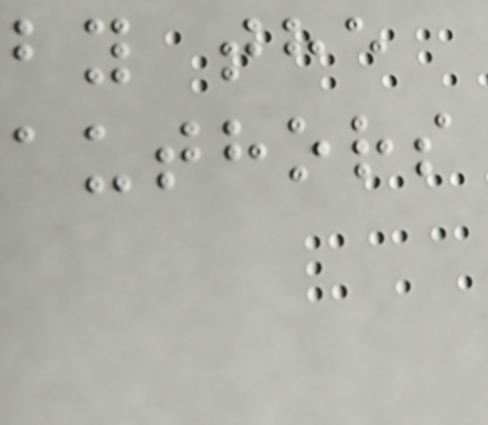by the
authors
